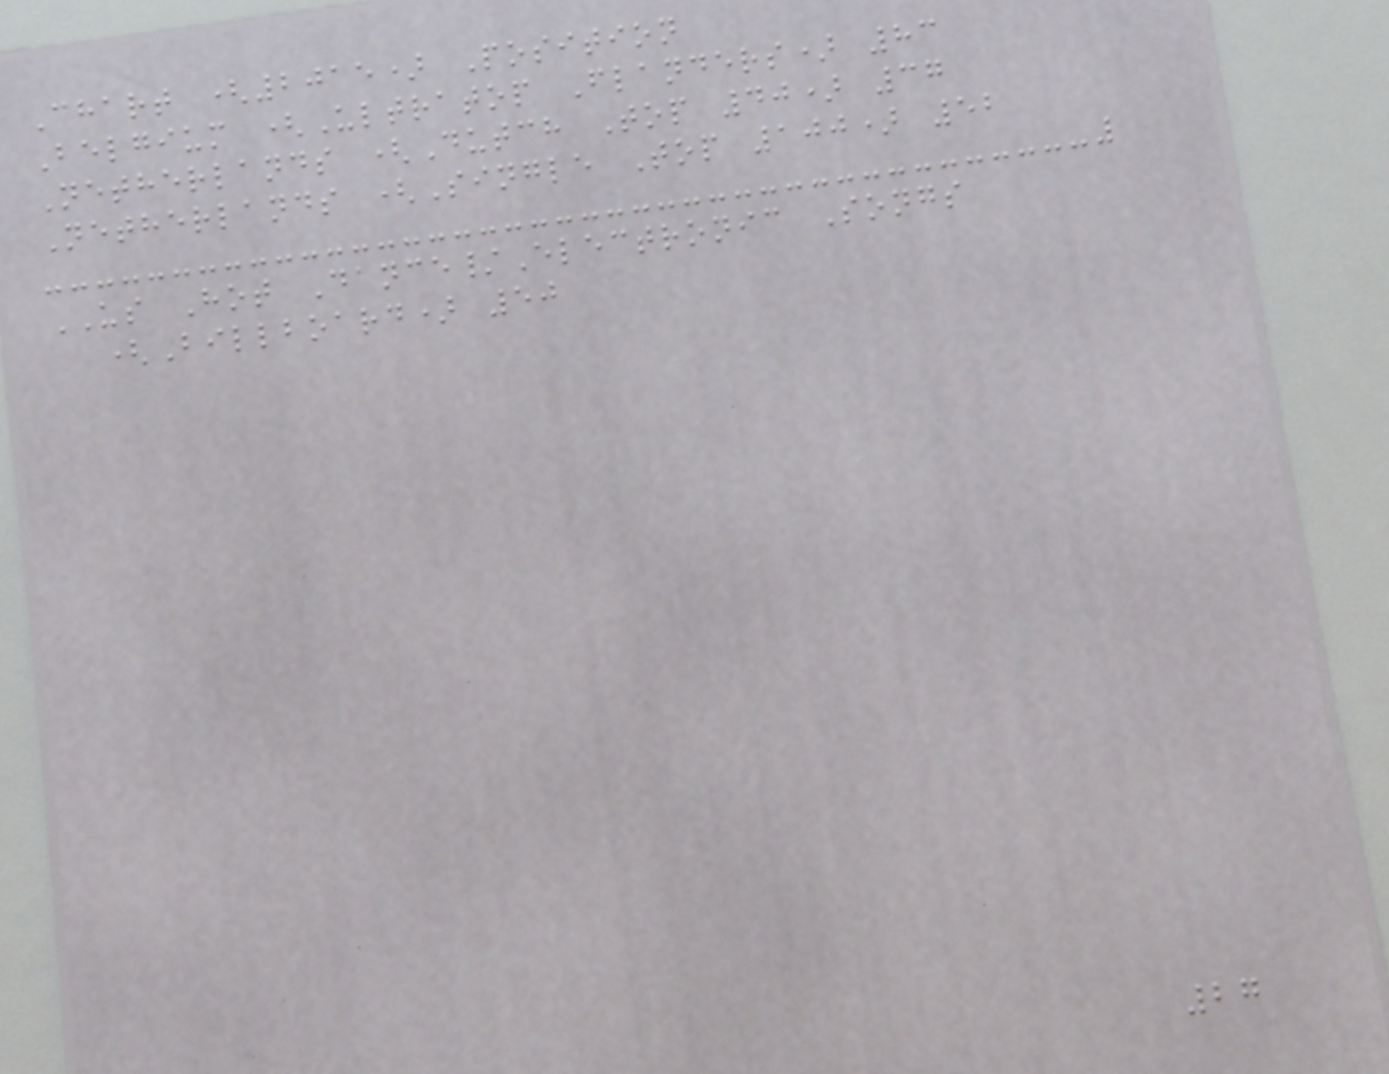Chart (2015) Position
Belgium (Ultratop Flanders) 83
Netherlands (Dutch Top 40) 37
Netherlands (Single Top 100) 52
US Hot Dance/Electronic Songs
(Billboard) 50
27
